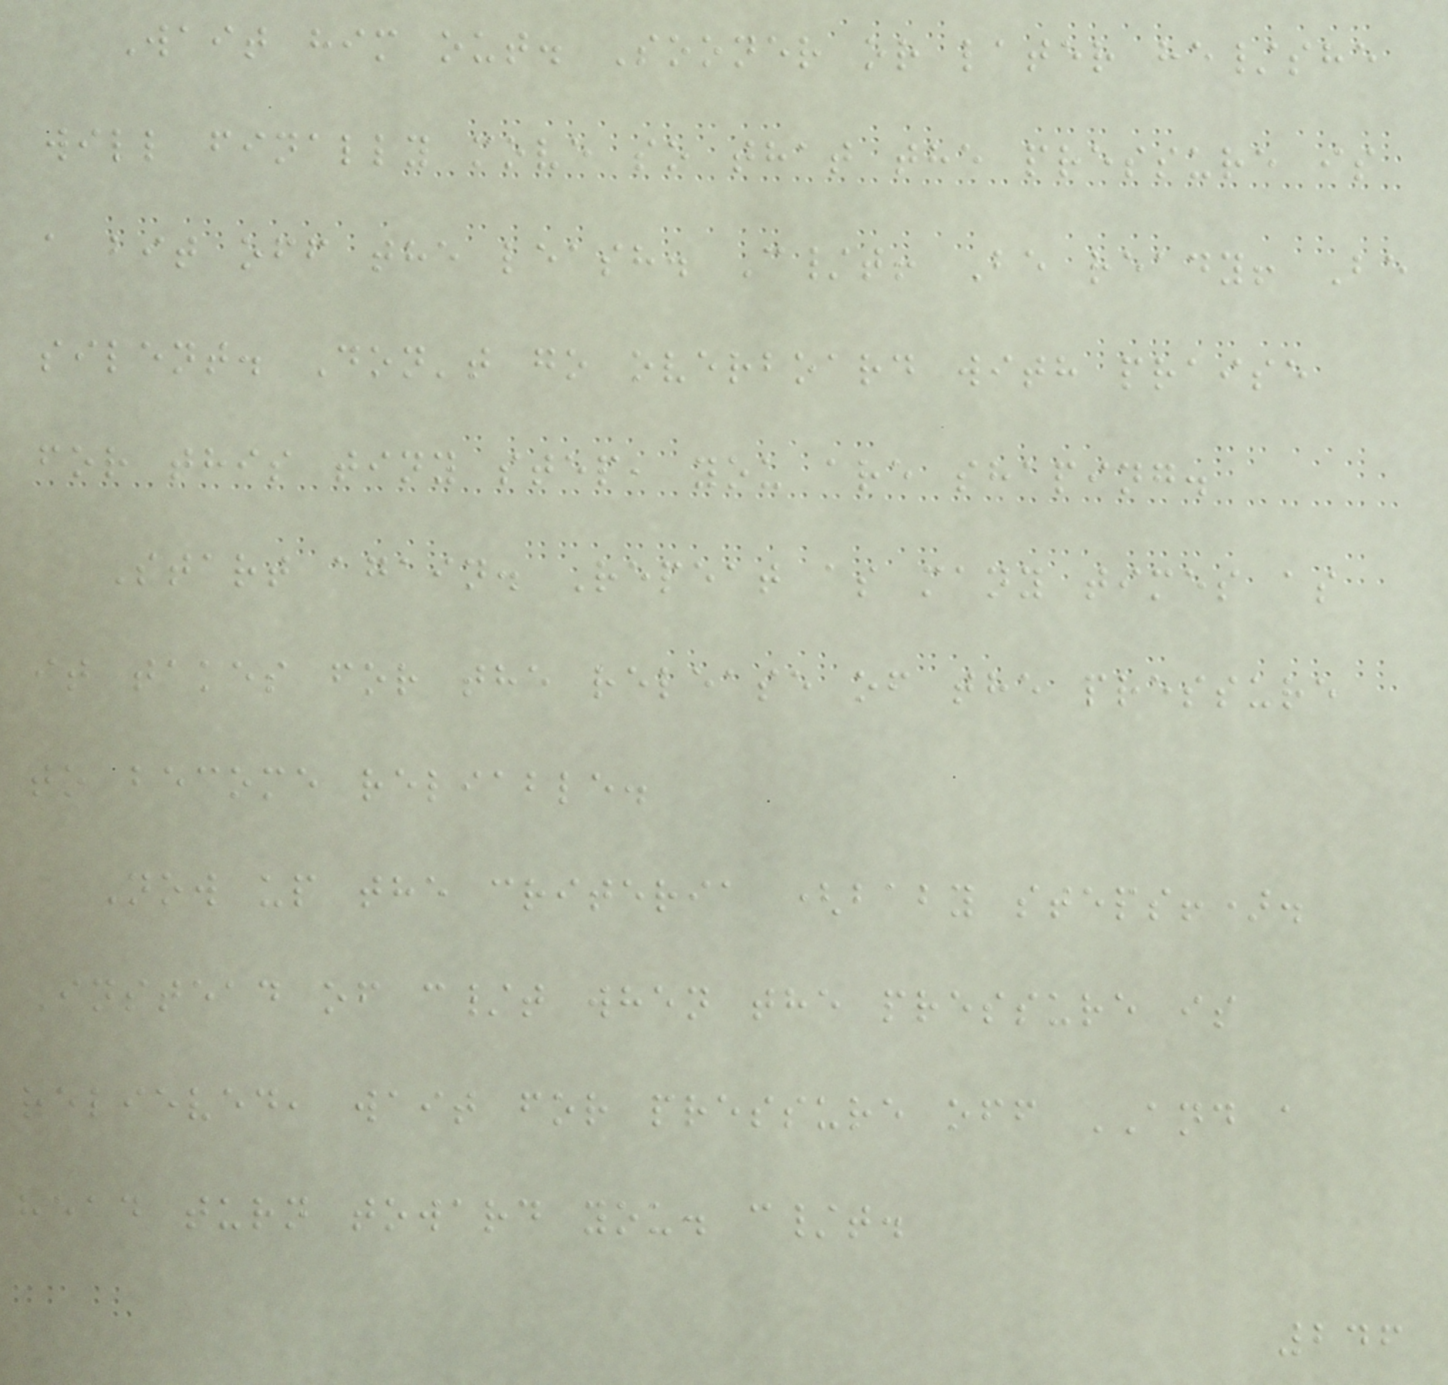Wait him out. Sooner or later he/she
will finally move so that the pressure is
a bit off the leash. C/t! Be ready! Be
silent. Don't go overboard with praise
for this tiny step, you are shaping.
Start again. Repeat as many times as
it takes for the release of the pressure
to become reliable.
Now up the criteria (baby steps!).
Instead of c/t when the pressure is
relieved, wait for pressure off AND a
head turn toward you. c/t.
246
